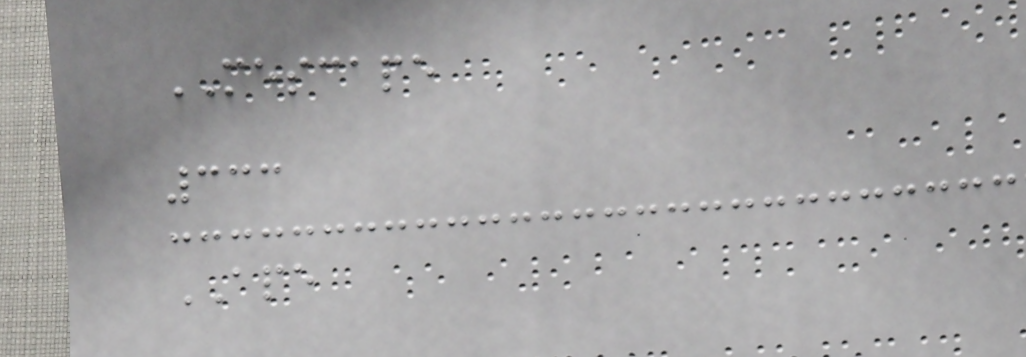MESCAPE
333
APE
